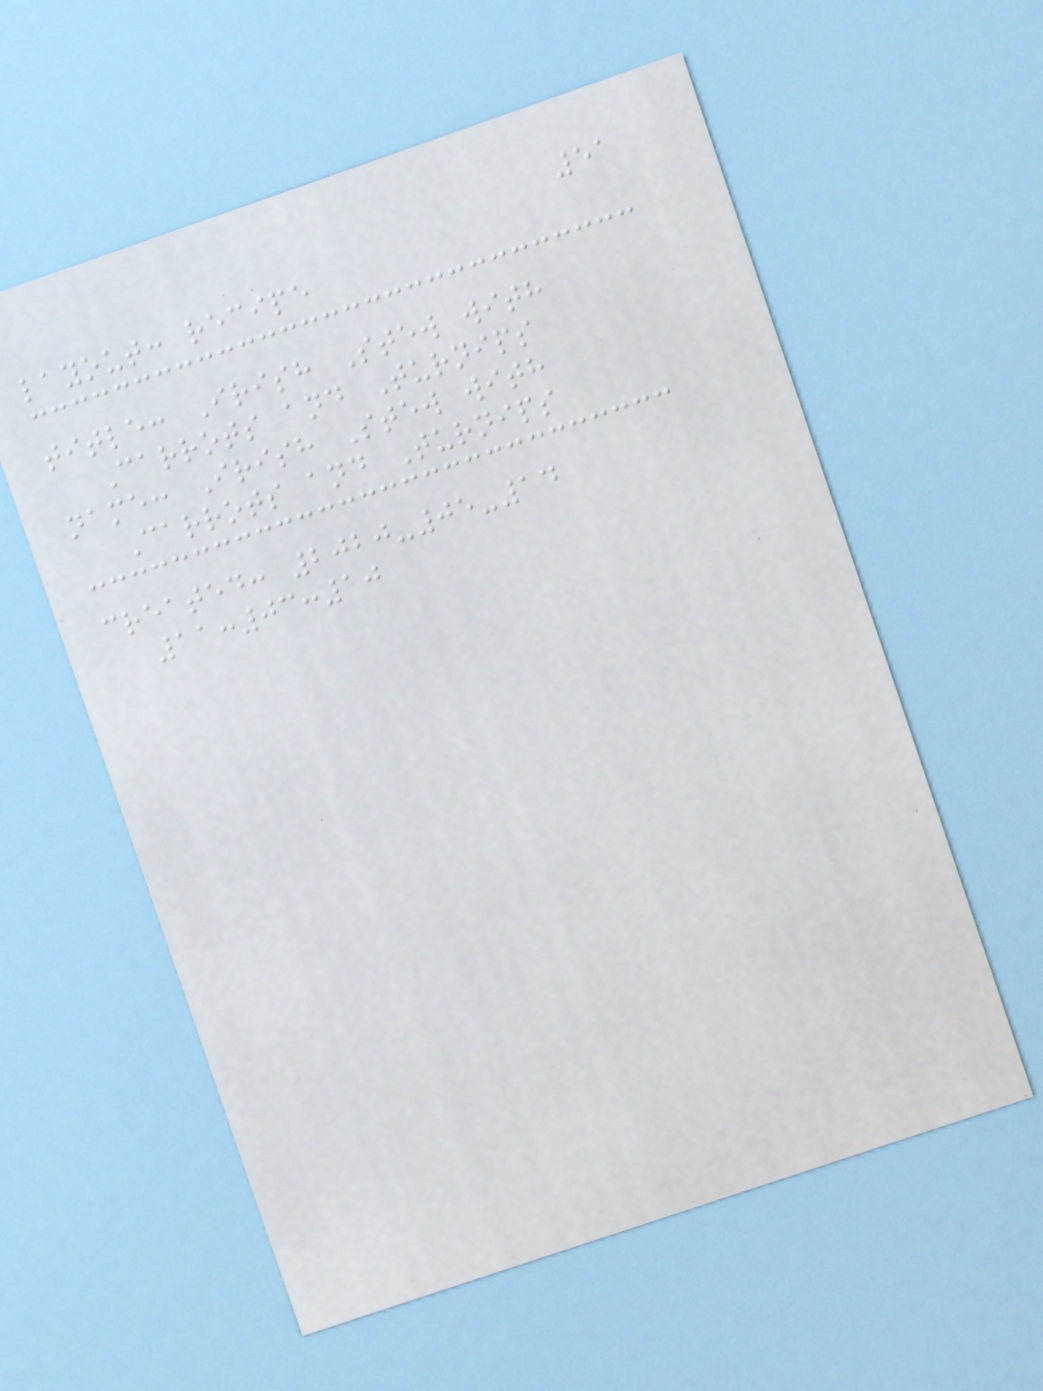51
layout: recipe
title: Irish Stew with
Carrots and Turnips
name: Irish Stew with
Carrots and Turnips
created: 2020-05-14
11:03:10
